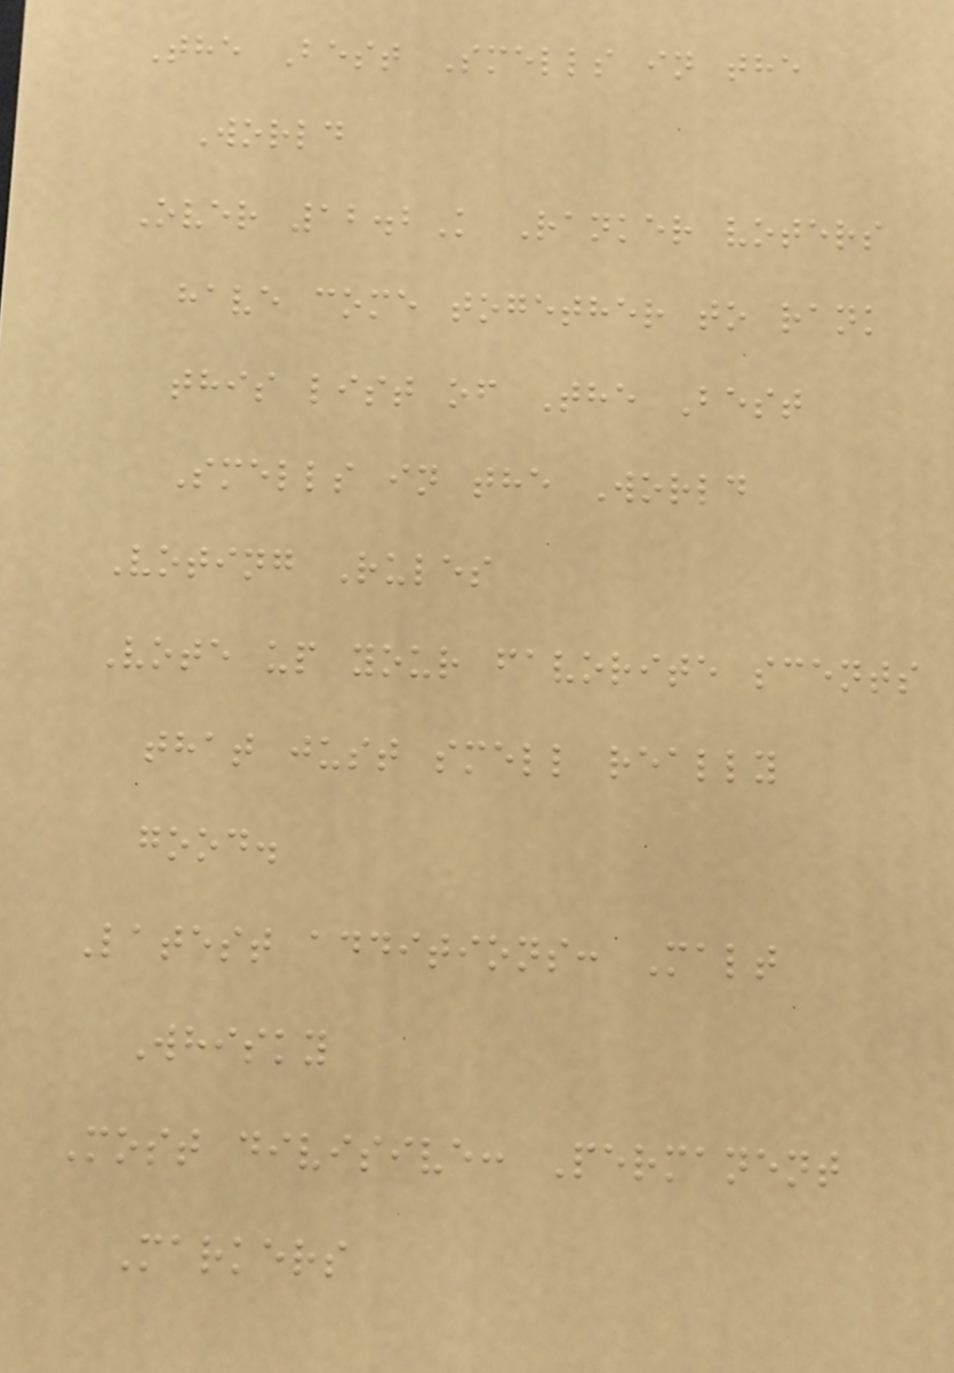The Best Smells in the
World
Over 12.2K Ranker voters
have come together to rank
this list of The Best
Smells in the World
Voting Rules
Vote up your favorite scents
that just smell really
good.
Latest additions: Malt
Whisky
Most divisive: Permanent
Markers
